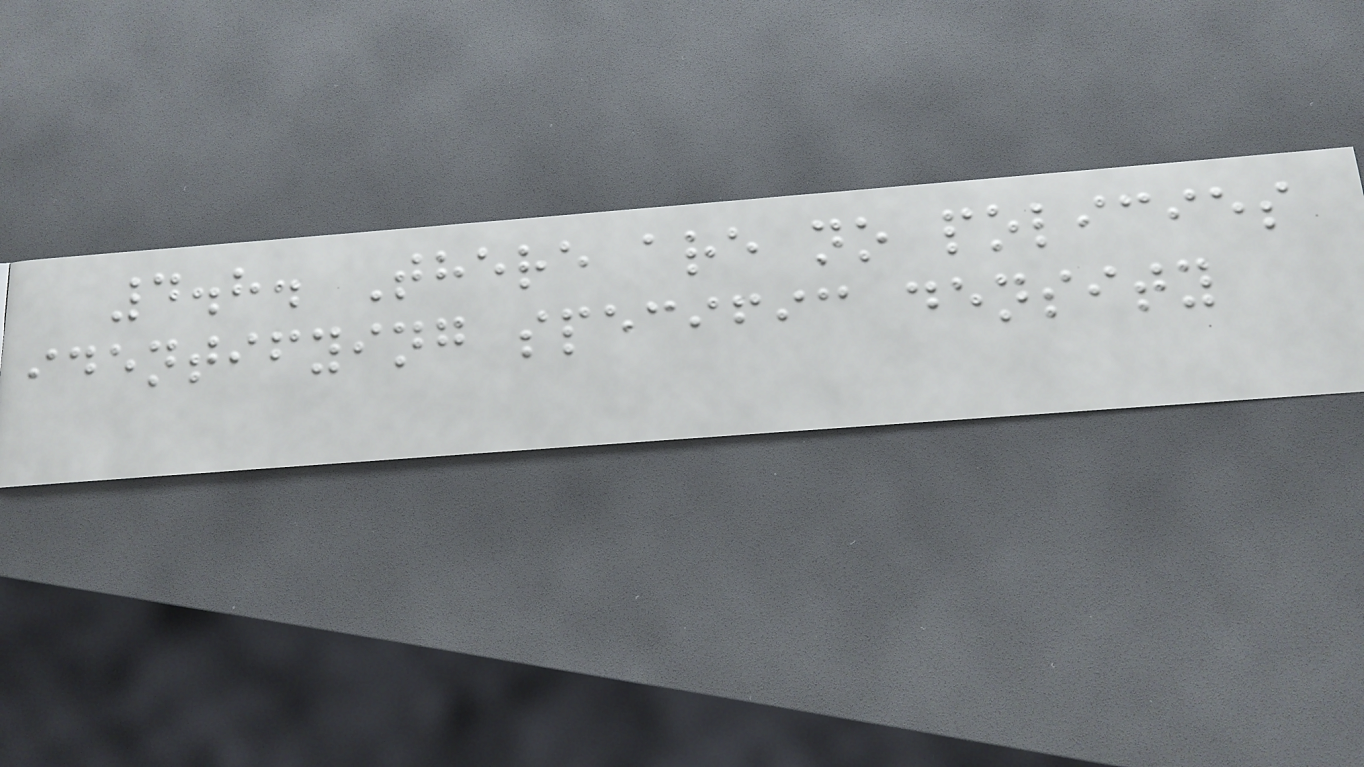4.8. There are no policies
identifying specific density
